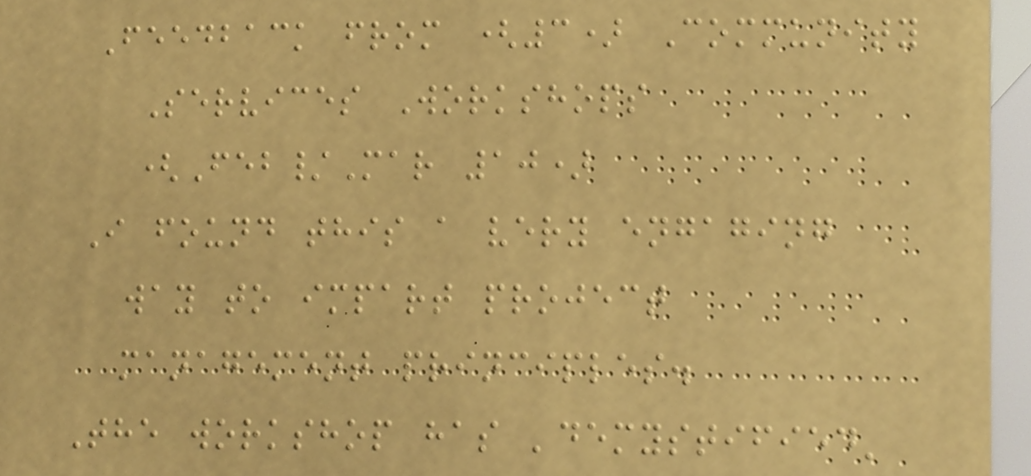Feedback from (3) Community
Services Workshops
(Feb/Mar 10)
I found this a very engaging
way to impart project
management principles.
The workshop has 'demystified'
